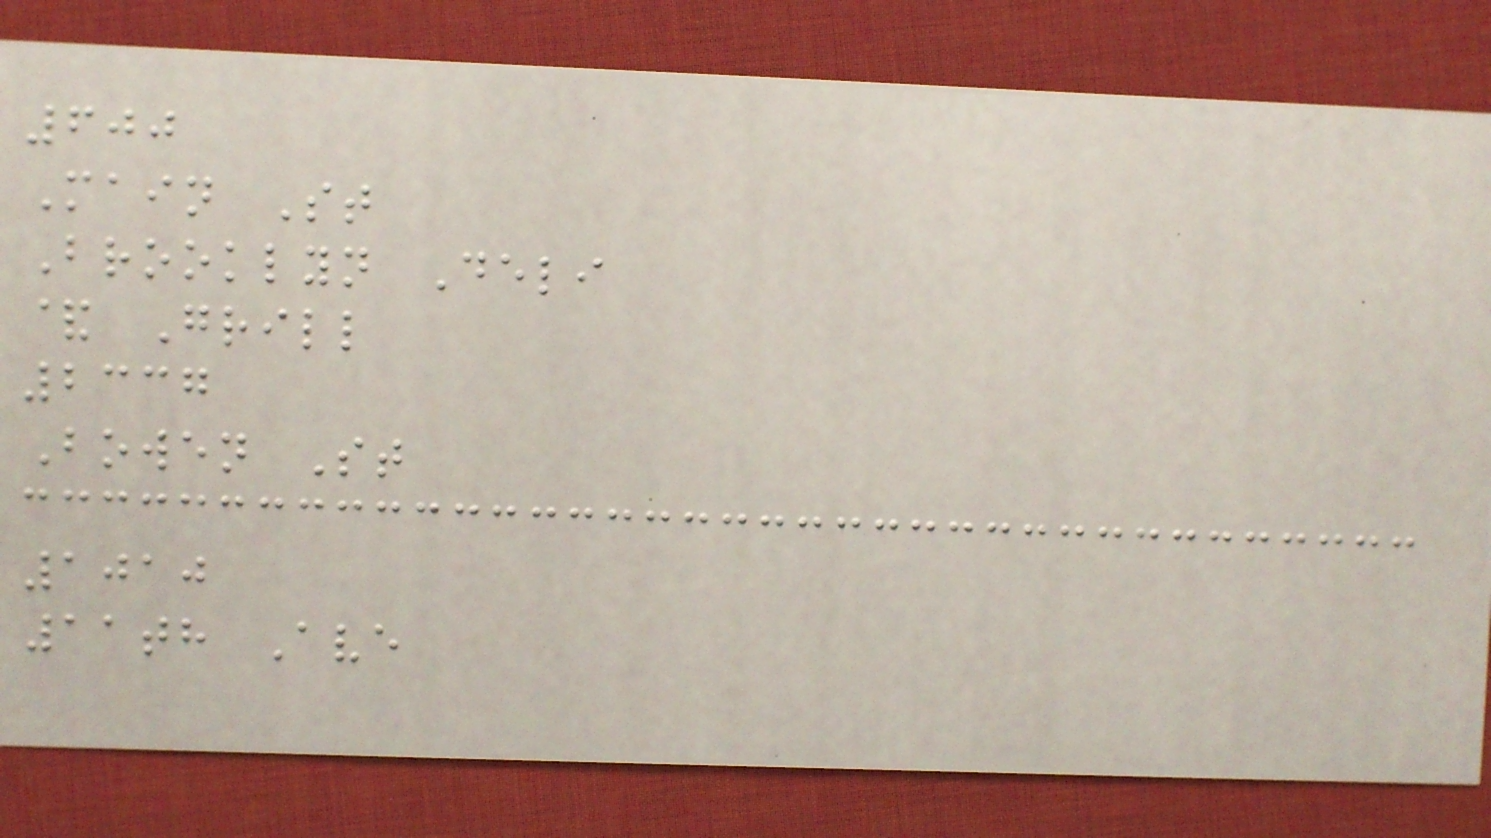600
Main St
Brooklyn Deli
& Grill
2337
Bowen St
1010
11th Ave
